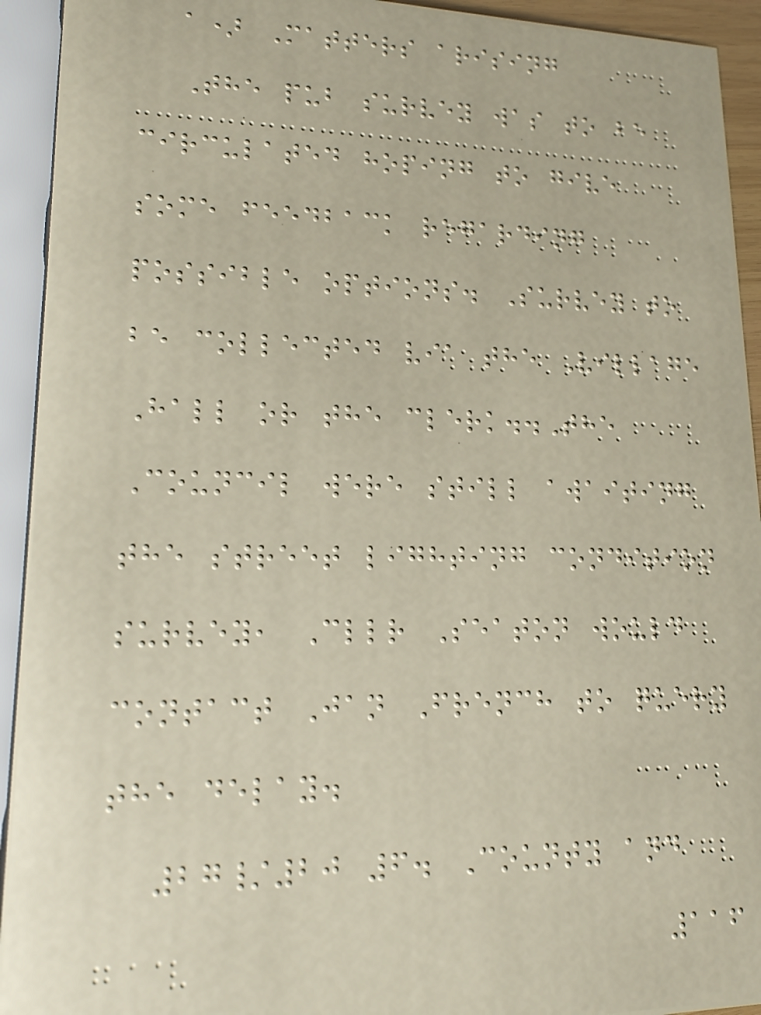a) Matters arising
The pub survey was to be
circulated hoping to give
some feedback regarding
possible options. Survey to
be collected via the Village
Hall or the clerk..The
Council were still awaiting
the street lighting condition
survey, Cllr Seaton would
contact Jan French to query
the delay.
27/20 6. County and
116
